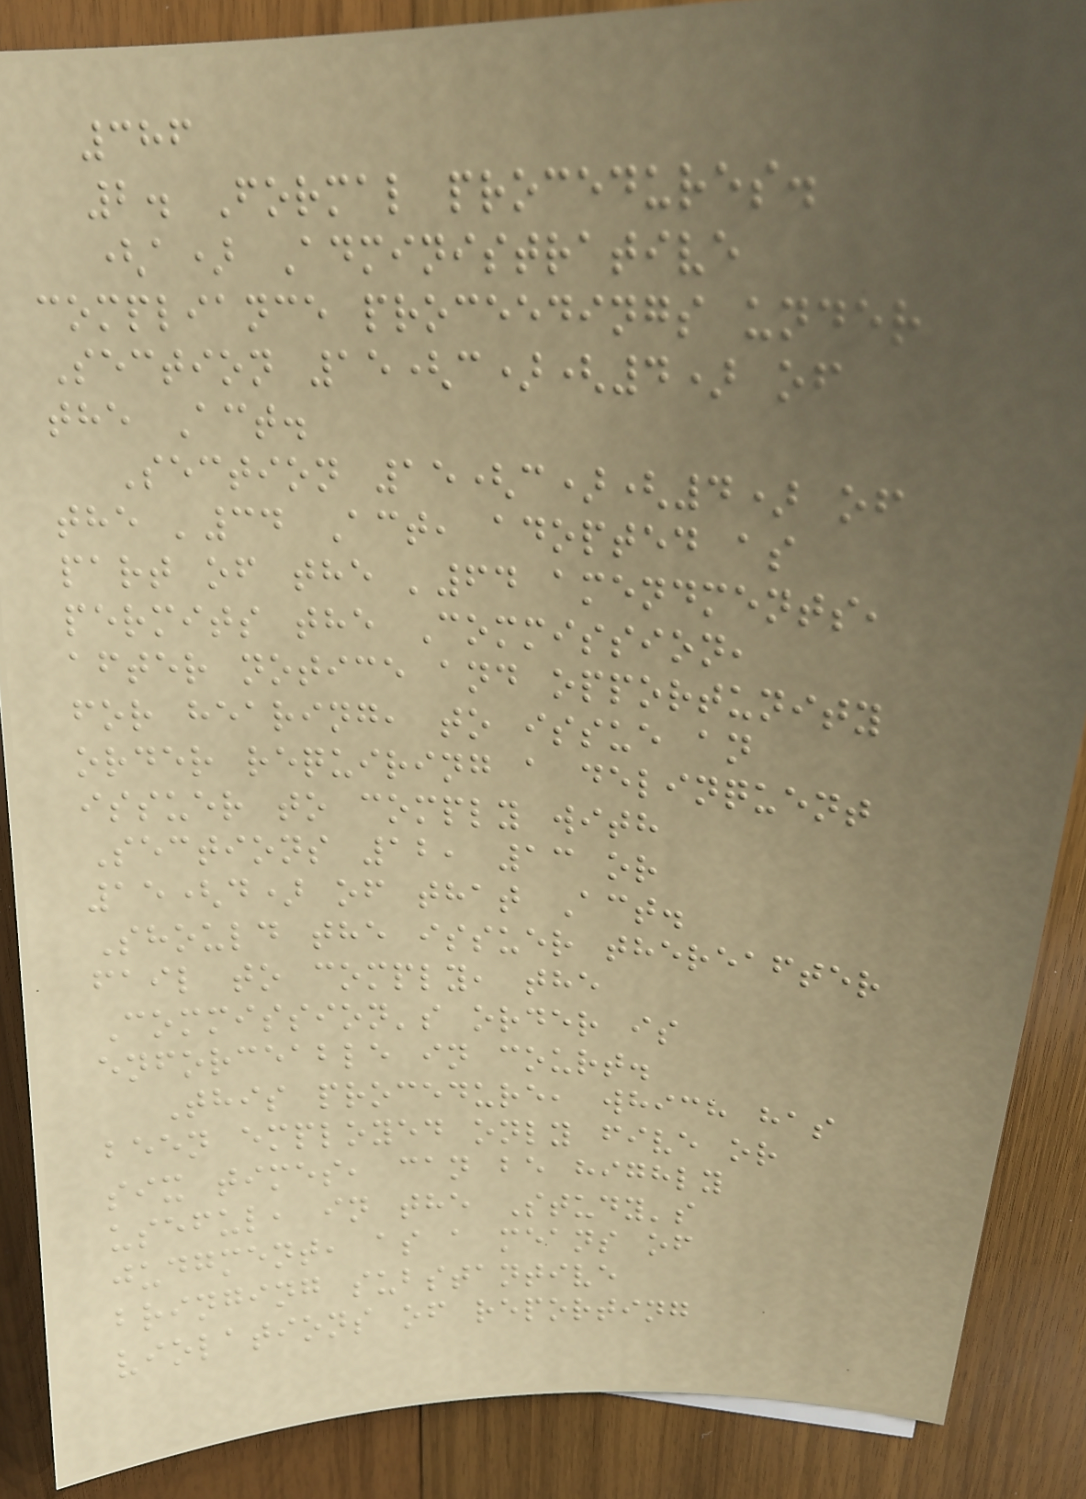386
2. Formal procedures.
(a) Administrative
compliance proceedings under
Section 15(c)(4) of
the Act.
Section 15(c)(4) of
the '34 Act, adopted as
part of the '64 amendments,
permits the Commission,
after notice and opportunity
for hearing, to issue an
order requiring a delinquent
issuer to comply with
Sections 12, 13 or
15(d) of that Act.
Should the issuer thereafter
fail to comply, the
Commission's order is
enforceable in court.
This procedure, which has
been employed only five or
six times, can be highly
useful, in the Study's
judgment, as a means of
bringing substantive
violations of reporting
